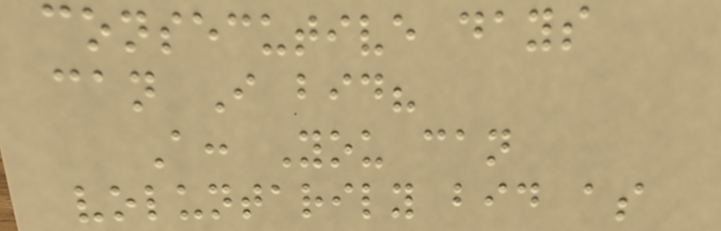consecutive days
can I bid?
A: You can
voluntarily bid as
